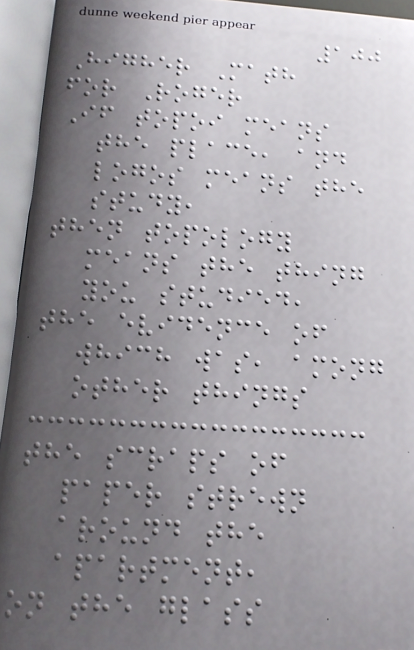100
Higher Math
for Roger
If topoi means
the place, and
logos means the
study,
then topology
means the thing
you studied,
the evidence of
which was, among
other things
the scraps of
paper strewn
around the
apartment,
on the glass
